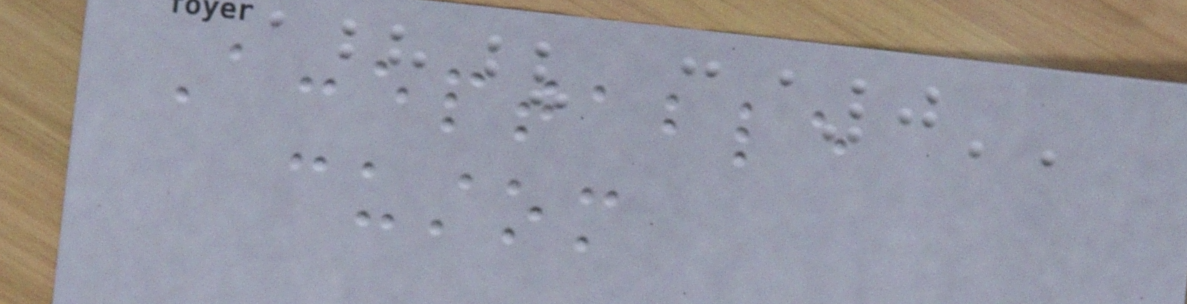Acceptable
custom
